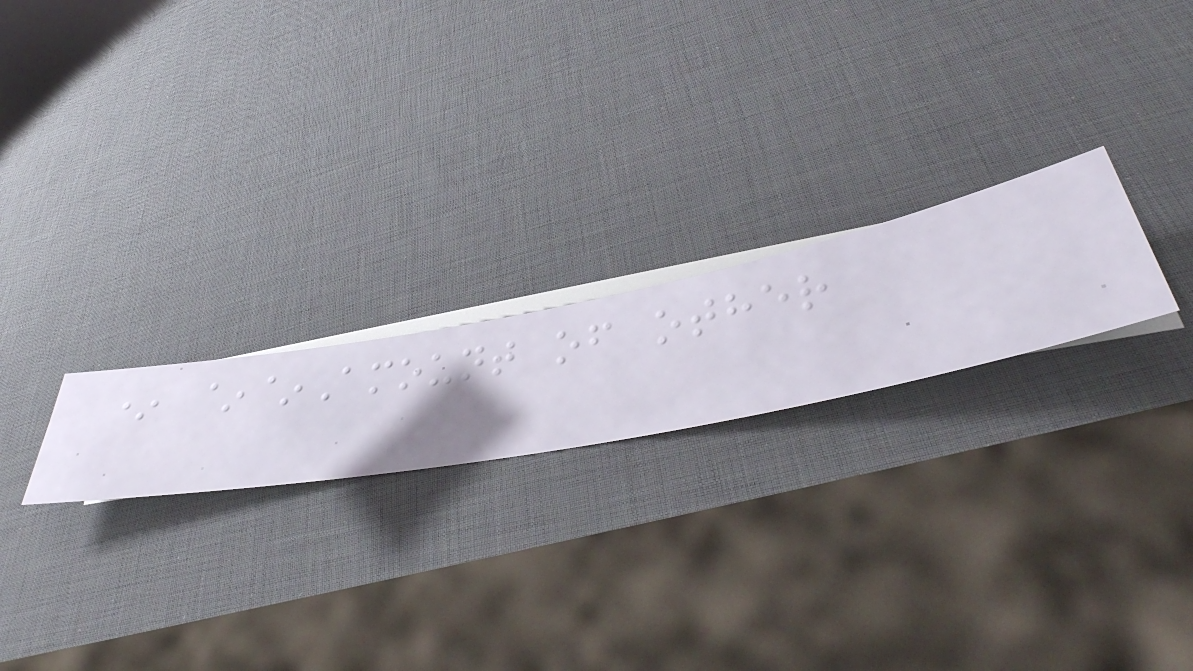* ~~Amount of other
